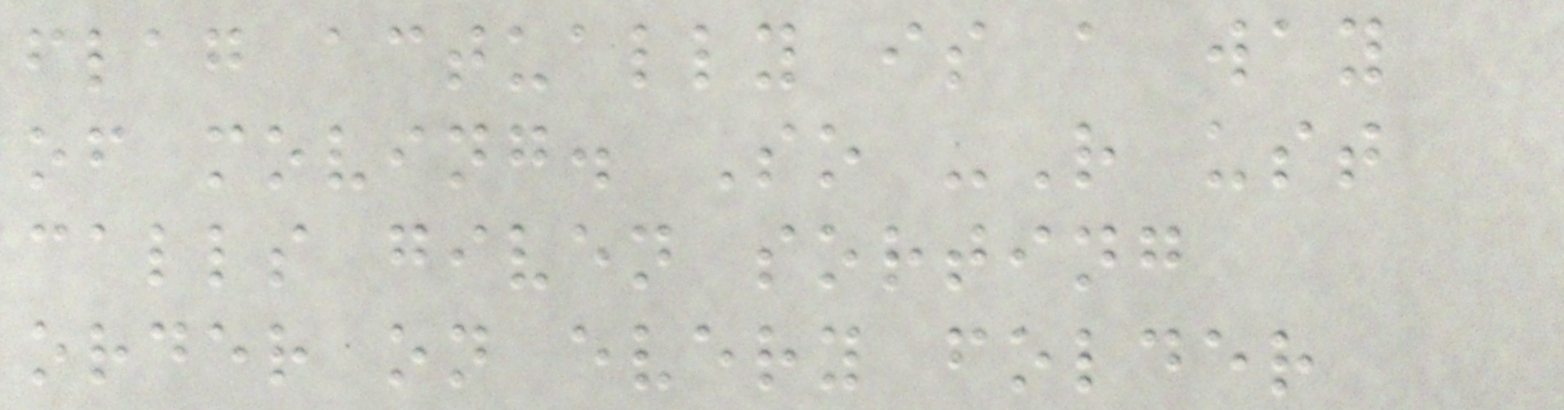flag actually is a way
of moving. So -R ust
calls given sorting
order on every folder
